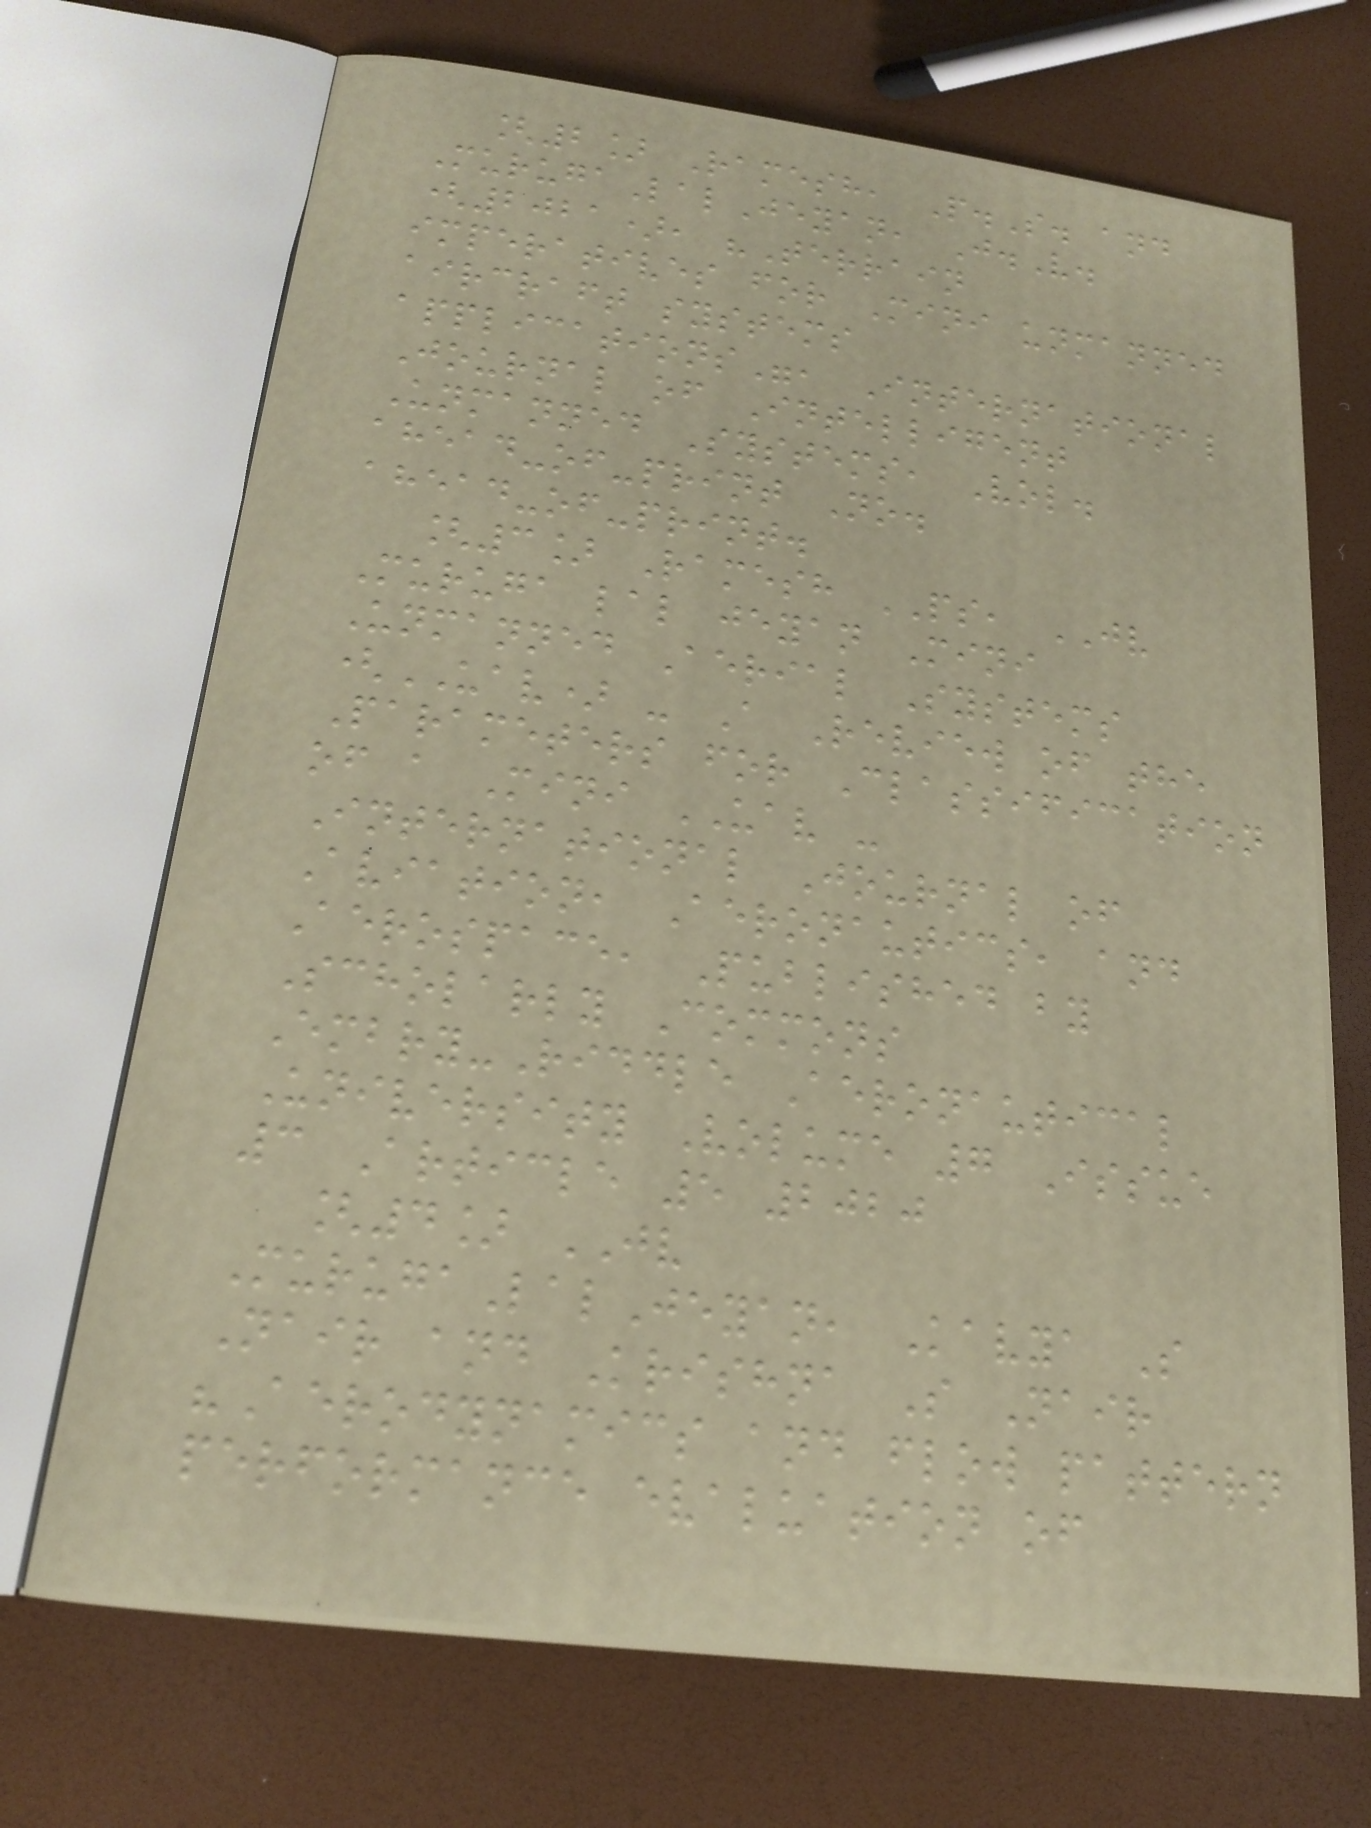[2] Ramesh, P.S. and
MurugaLalJeyan, J.V.
(2021), "Terrain
imperatives for Mini unmanned
aircraft systems
applications", International
Journal of Intelligent
Unmanned Systems, Vol.
ahead-of-print No.
ahead-of-print.
[3] Ramesh PS, JV
Muruga lal jeyan Mini
Unmanned Aerial Systems
(UAV) - A Review of the
Parameters for Classification
of a Mini UAV -
International Journal of
Aviation, Aeronautics, and
Aerospace, Published by
Scholarly Commons
Embry-Riddle Aeronautical
University Volume 7 Issue
3 Article 5 2020
[4] JV
MurugaLalJeyan, Kavya S
Nair and Krishna S Nair
"Aerodynamics and flow pattern
performance evaluation of
